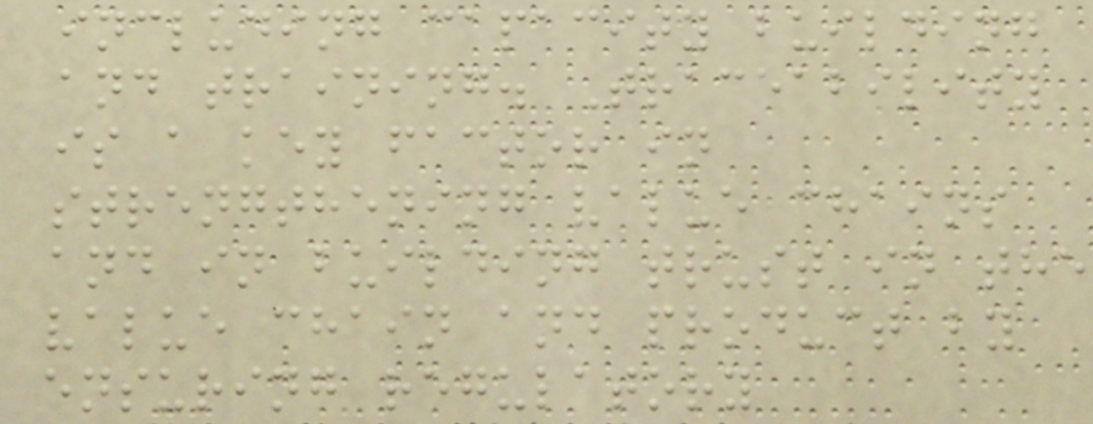including capacity building
and training. Traceability
is a key factor in
strengthening value chains
and in building trust in the
value chain and product by
ensuring regulatory
